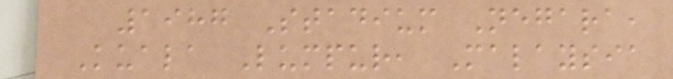1987 Stadium Negara,
Kuala Lumpur, Malaysia
